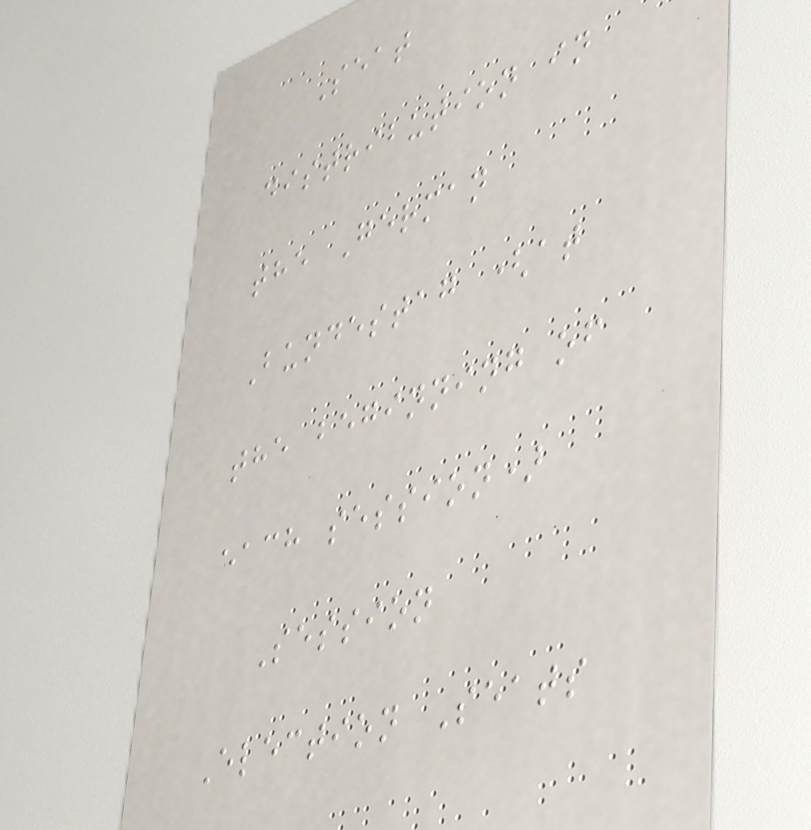Seat
distribution in
the German
Bundestag (at
the beginning of
each session)
Session
Election Seats
